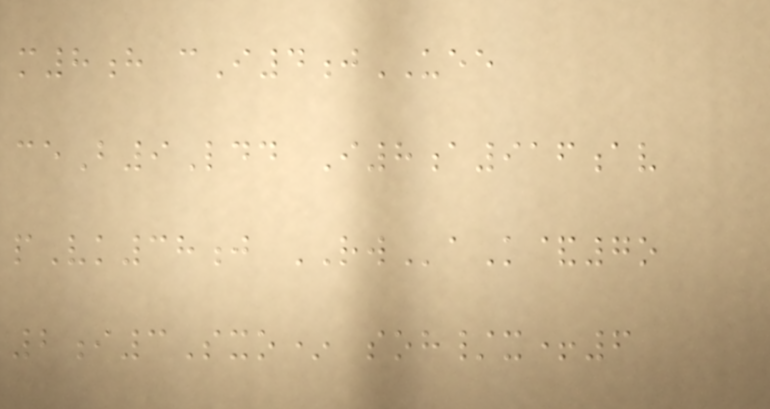m8h cI4jUEE
ceB9Ldd I8a916av
pVk38j RWaK&7o
2i3Sxo* soh/x+6
